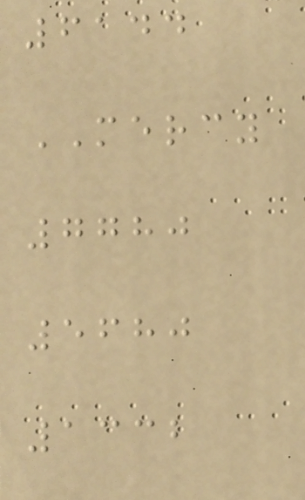6144
MERCY
7780
5680
1332
